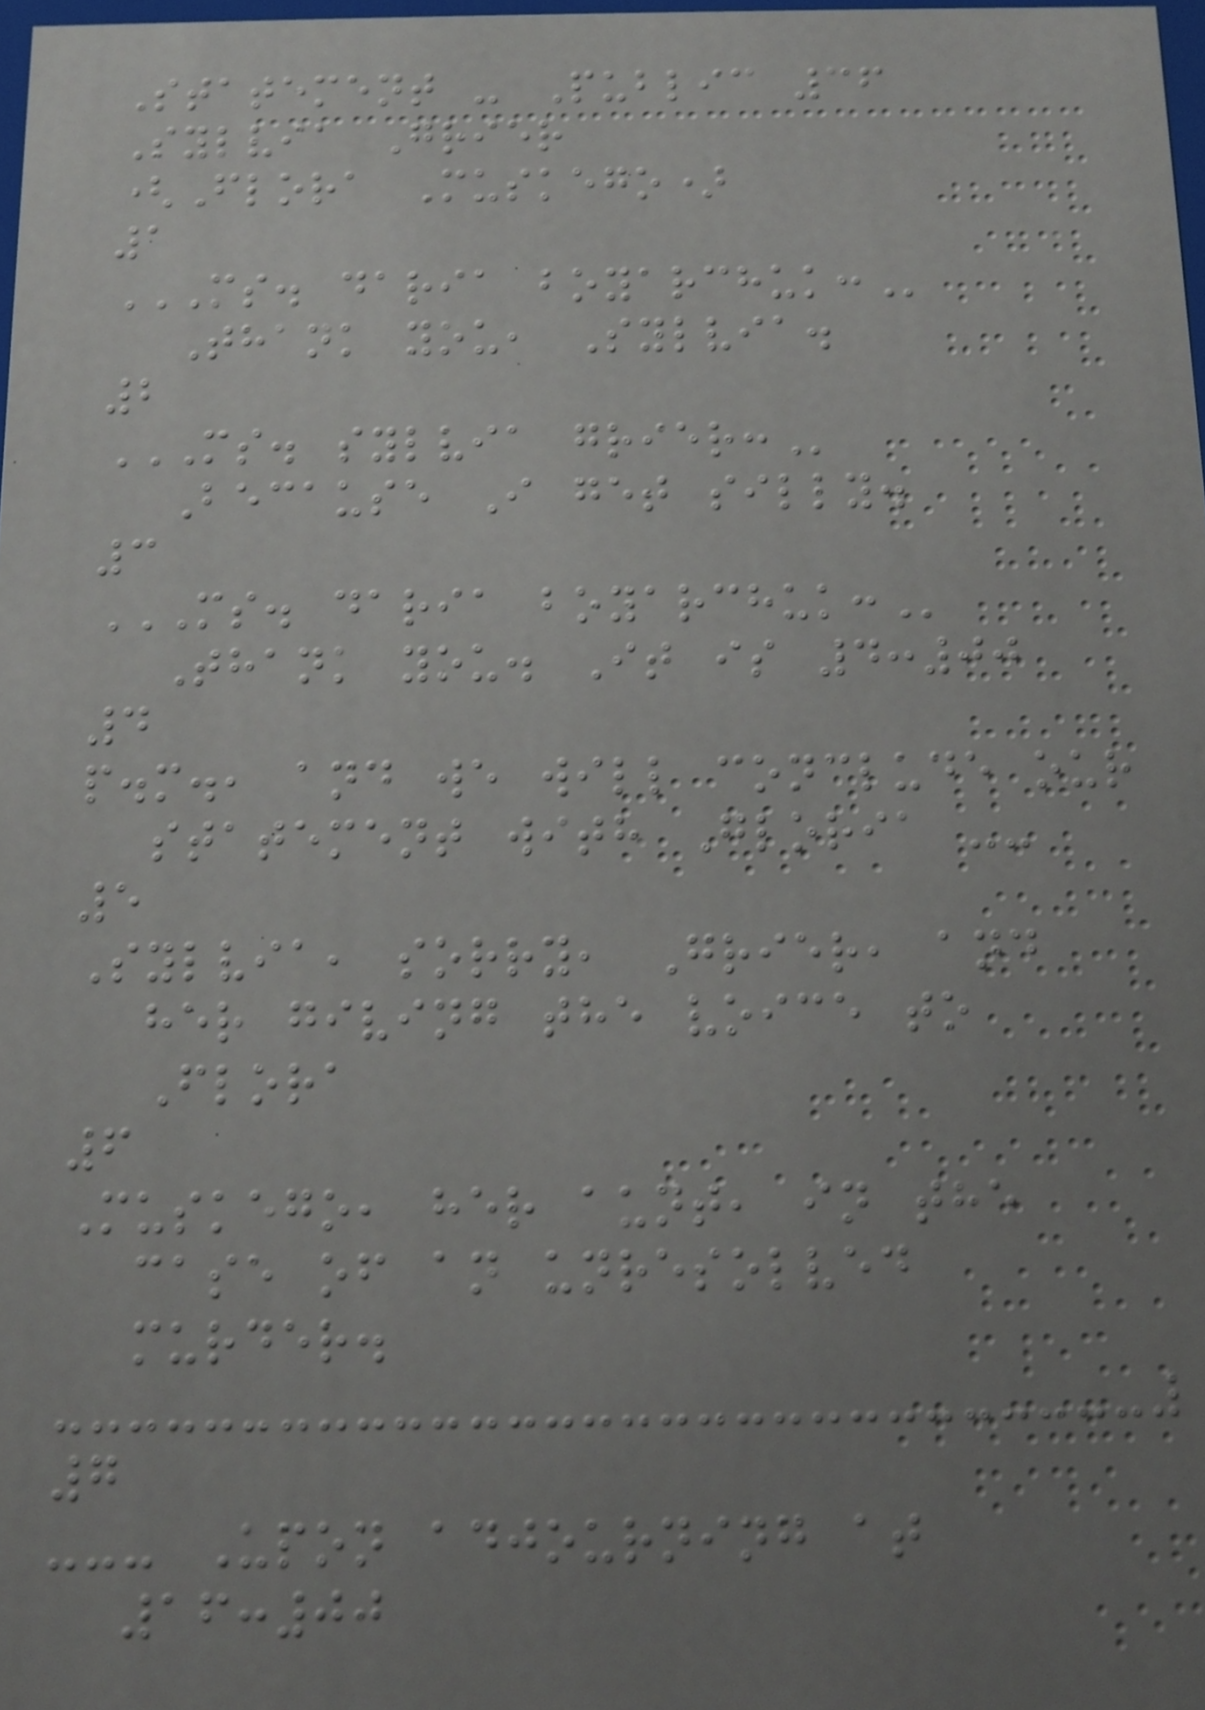Statement - Public 36
Sylvia Grier
(Flora Muskego)
1
MS. DARIA BOYARCHUK:
Thank you, Sylvia.
2
MS. SYLVIA GRIER:
Because I get silly.
3
MS. DARIA BOYARCHUK:
Thank you. It is 4:00
4
p.m., and we will conclude our
statement with Gloria --
5
Sylvia, sorry, Grier, and
her giving the voice to
Flora
6
Muskego, her aunt, in the
case of an unresolved
murder.
7
--- Upon adjourning at
16:00
